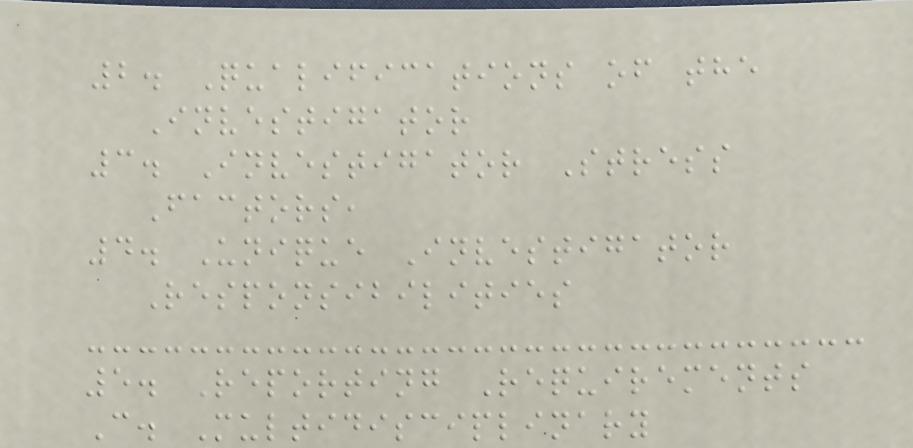2. Qualifications of the
Investigator
3. Investigator Stress
Factors,
4. Unique Investigator
Responsibilities
5. Reporting Requirements
C. Multidisciplinary
